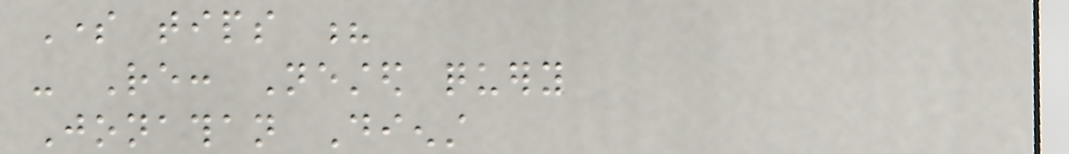Some tips ?
- Re: Nested query
Jonathan Dienst
